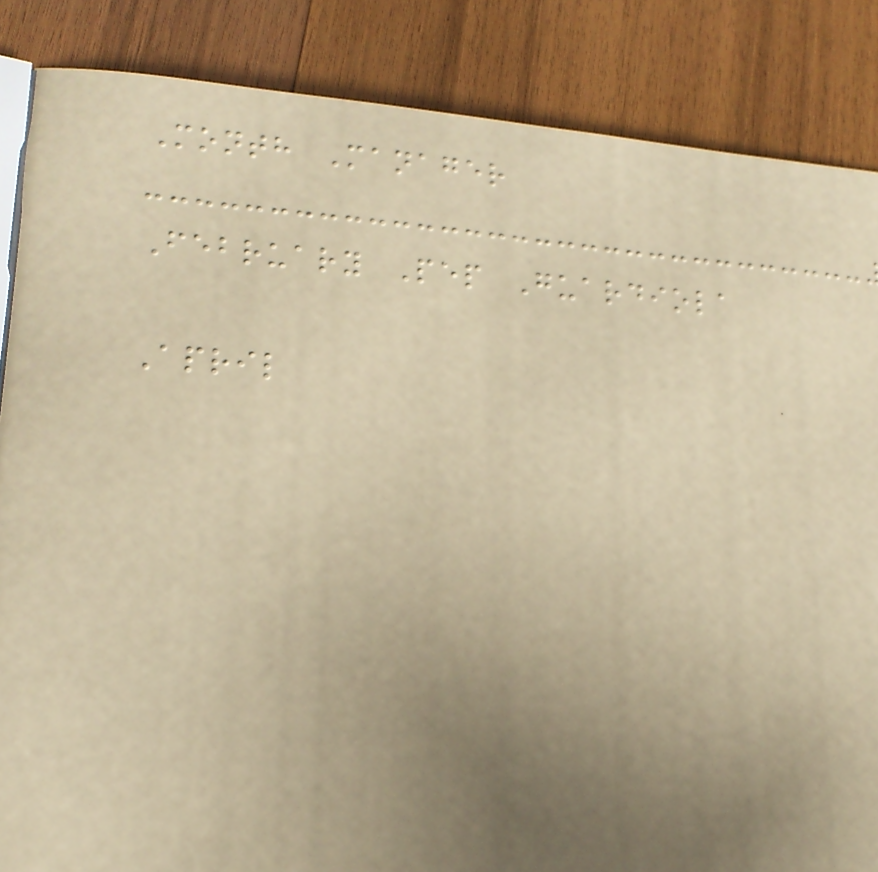Month Manager
February Pep Guardiola
April
